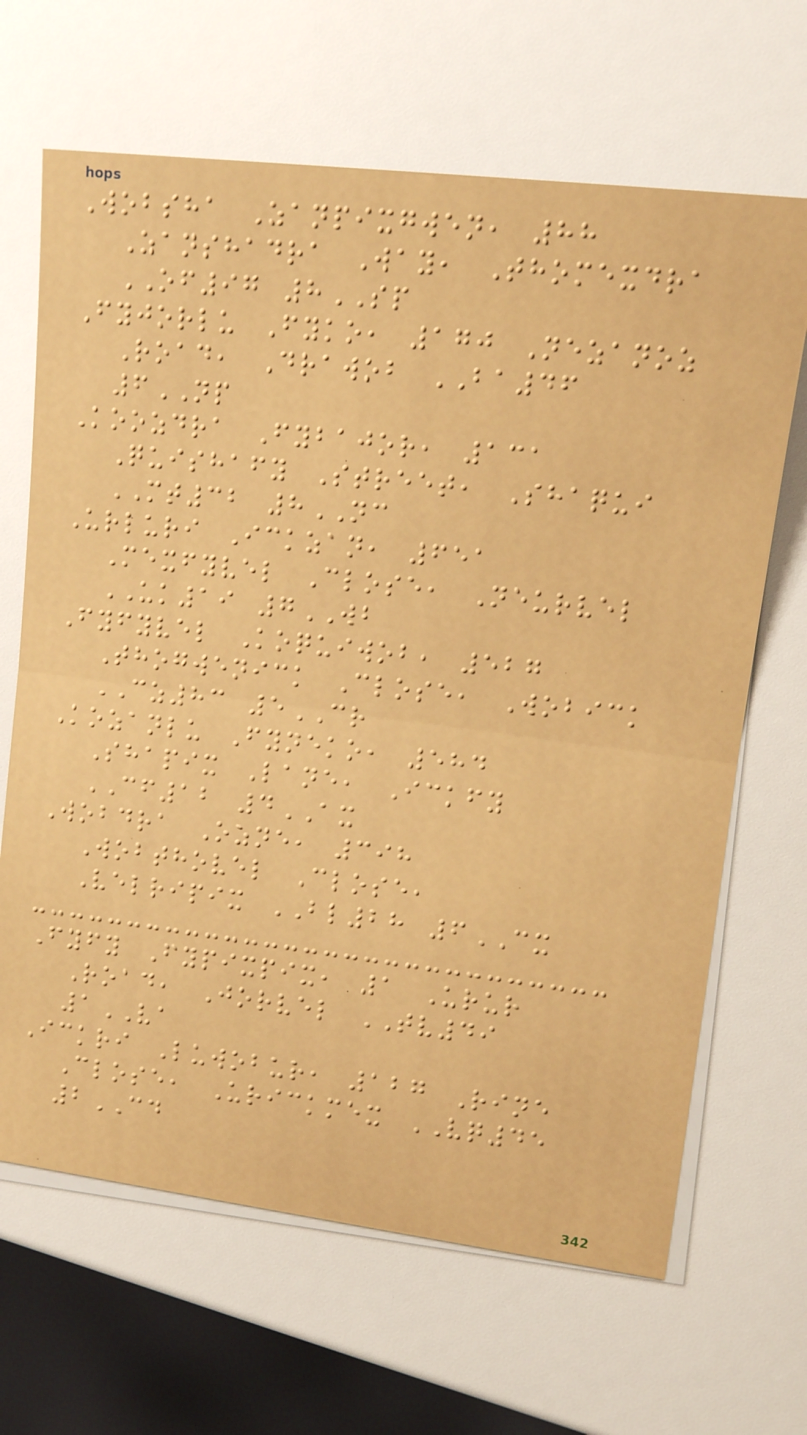Wobsha Zanpixgwen, 88
Zanshadra Way, Thomexdra
OF97 8SP
Fyjorlu Fyko, 170 Nezanoz
Road, Drawob BA46
6NP
Koozdra Fybajor, 131
Quishafy Street, Shaqui
MT32 8NC
Urluri Ickzan, 651
Mexfyvel Close, Neurvel
UK19 7WB
Fyfyvel Koquiwob, 527
Thogwenick Close, Wobick
CZ83 5CR
Kozanlu Fyneko, 584
Shapix Lane, Ickfy
CF12 4AX
Wobdra Ozne, 398
Wobthovel Close,
Velripix BL28 6CX
Fyfy Fypixpix, 1 Urur
Road, Jorvel TV49
1VA
Ickri Luwobur, 127 Rine
Close, Urickmex VQ45
2CD
